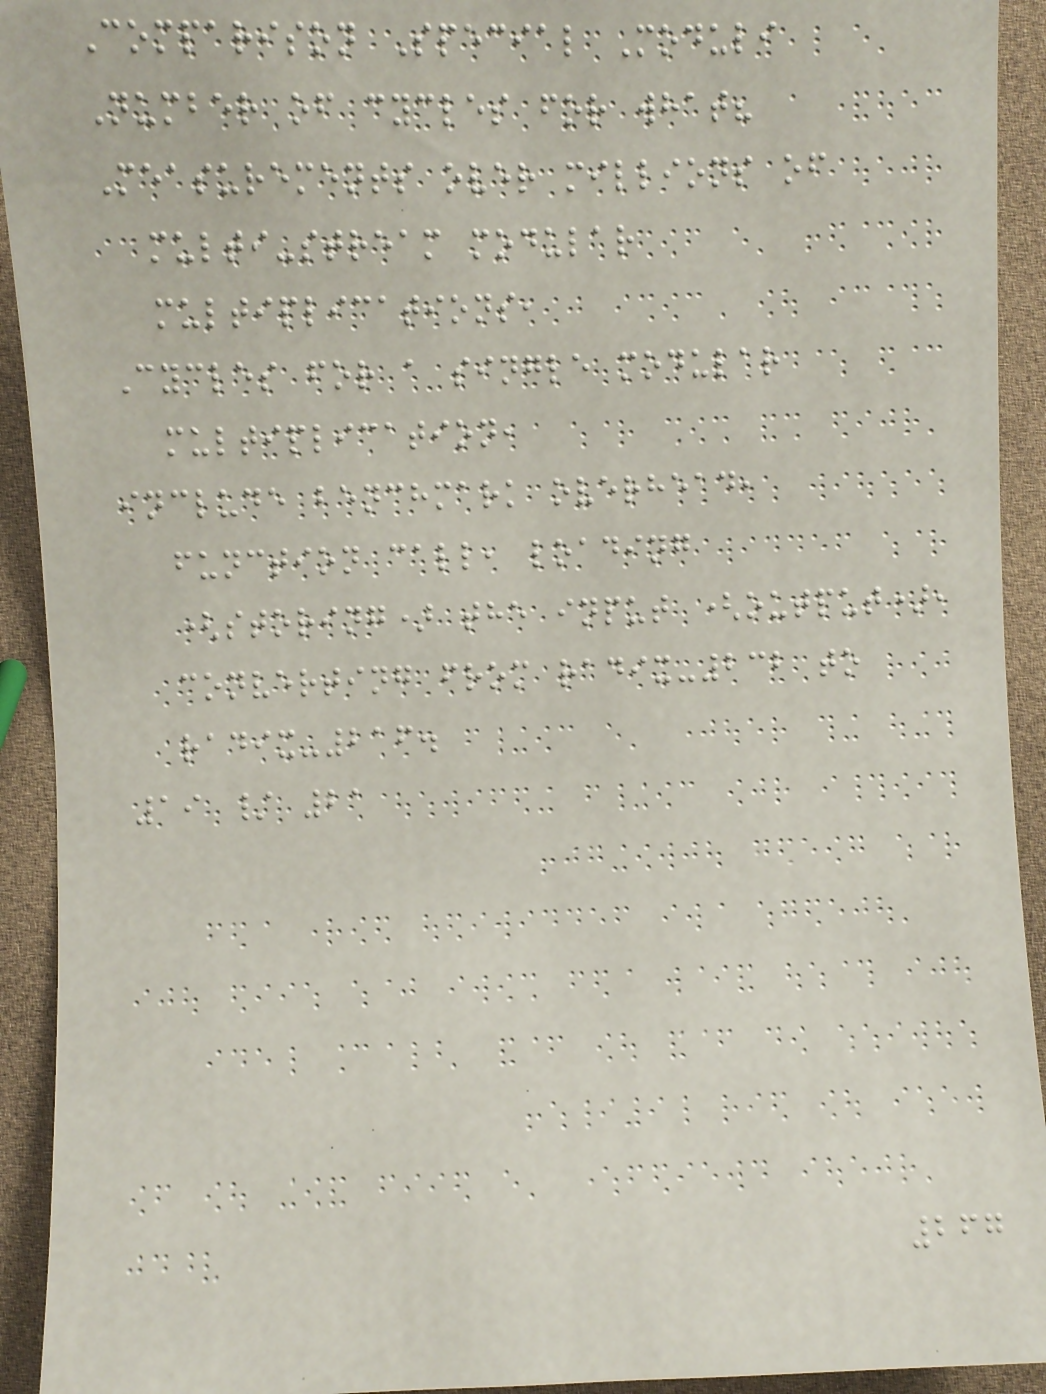Comparison Special Moduli
Number of cycles for what?
Measurements over millions of
multi-stream modular
multiplications,
Cycles for a single modular
multiplication,
include benchmark overhead,
function call, loading
(storing) the input (output),
converting from radix-232 to
radix-216.
19 / 21
267
